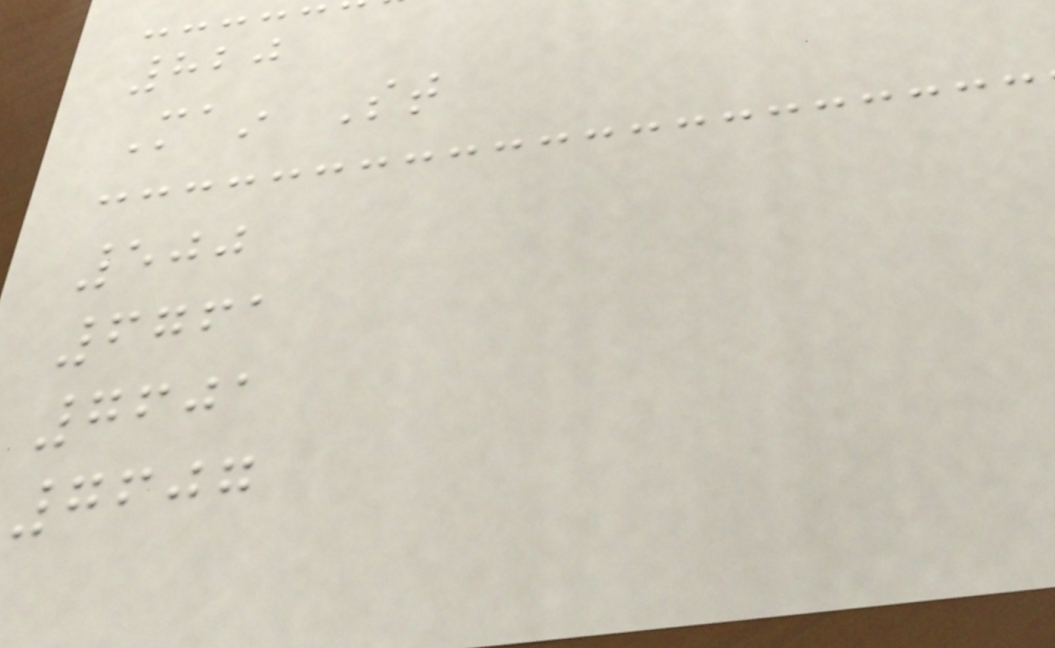820
Main St
500
6761
7601
7607
